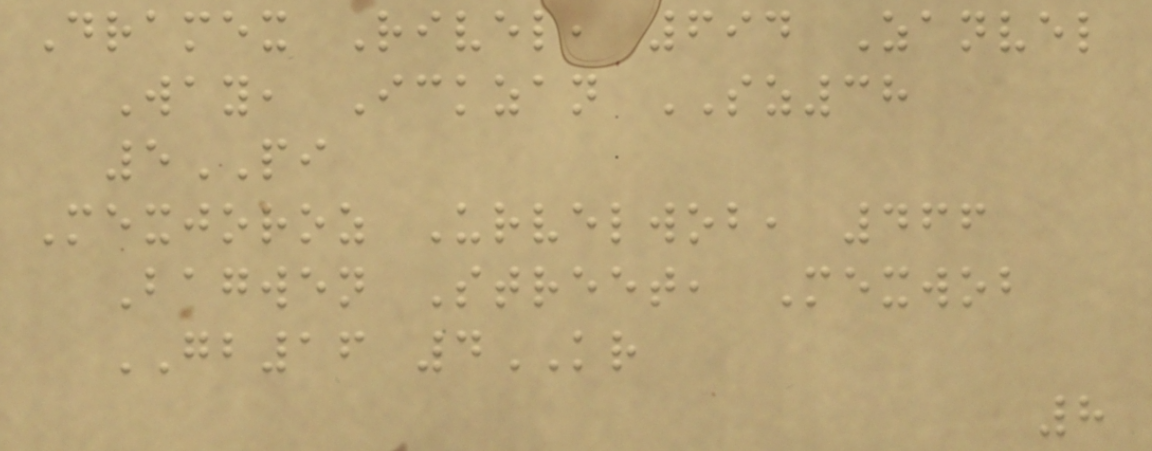Dramex Rivel, 694 Zanvel
Way, Ickzan SZ38
5PI
Mexjoroz Urvelwob, 466
Bagwen Street, Mexwob
GB16 4KR
8
